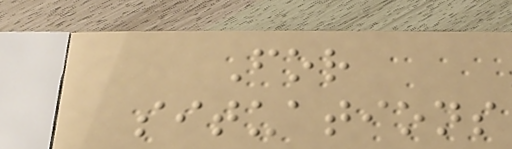For
situations
